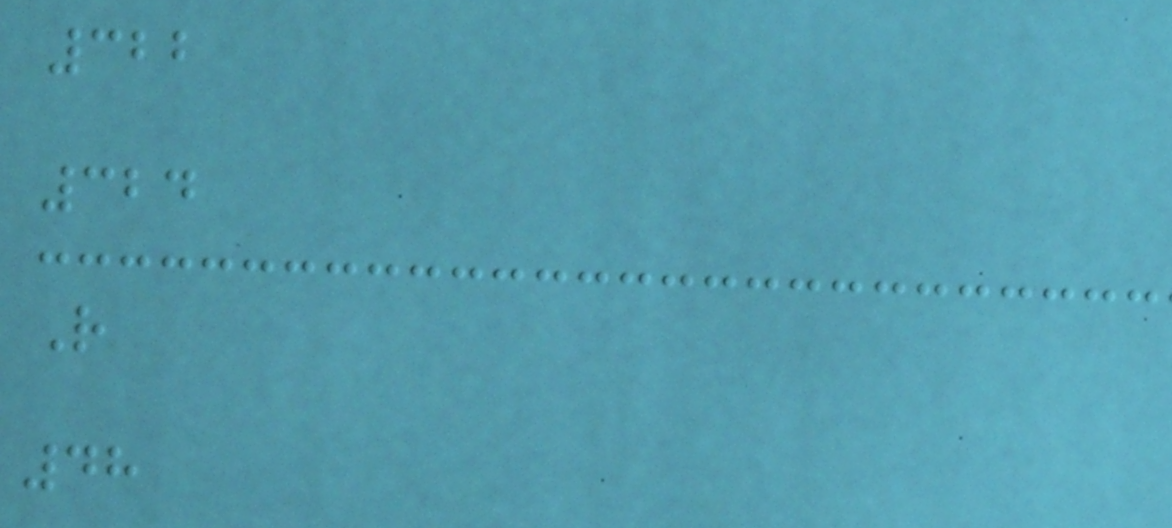322
324
R
48
